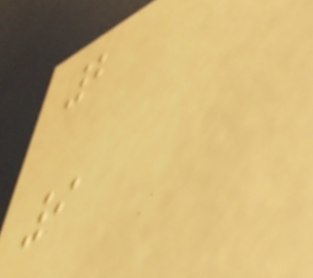2
9
